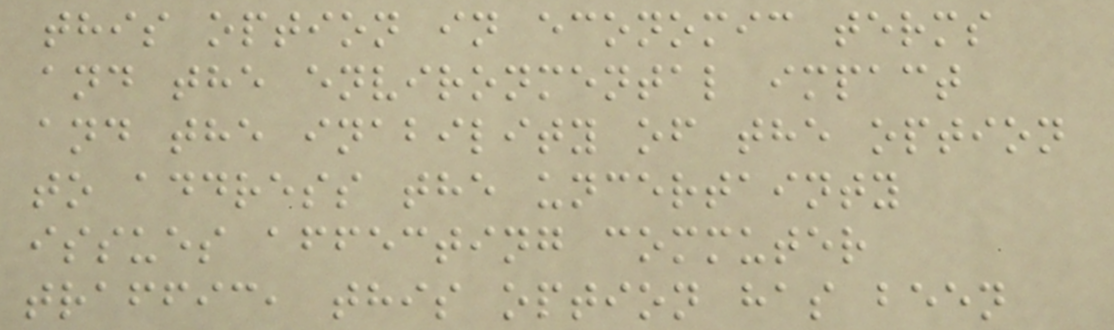this option in economic terms
and the environmental impact
and the inability of the option
to address the uncertainty
issues affecting commuter
traffic, this option has been
